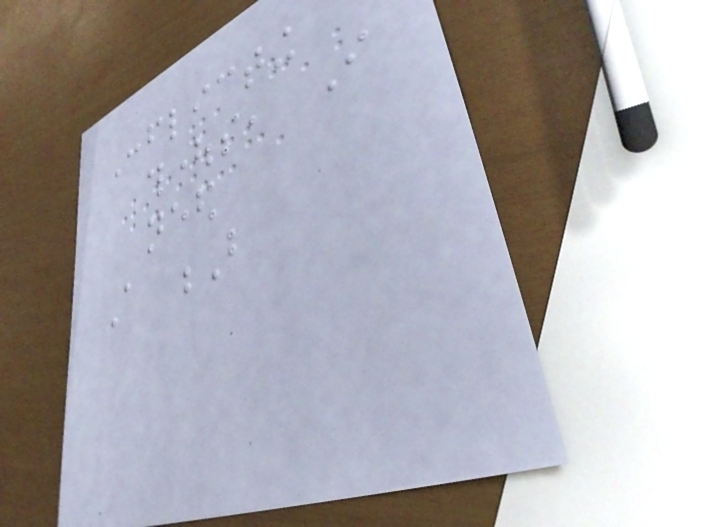Conflicting
thoughts, I
need
A B
